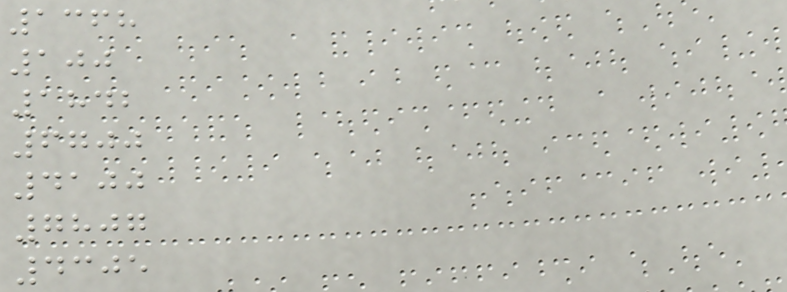1368
100
1842
6700
4100
7807
4305
